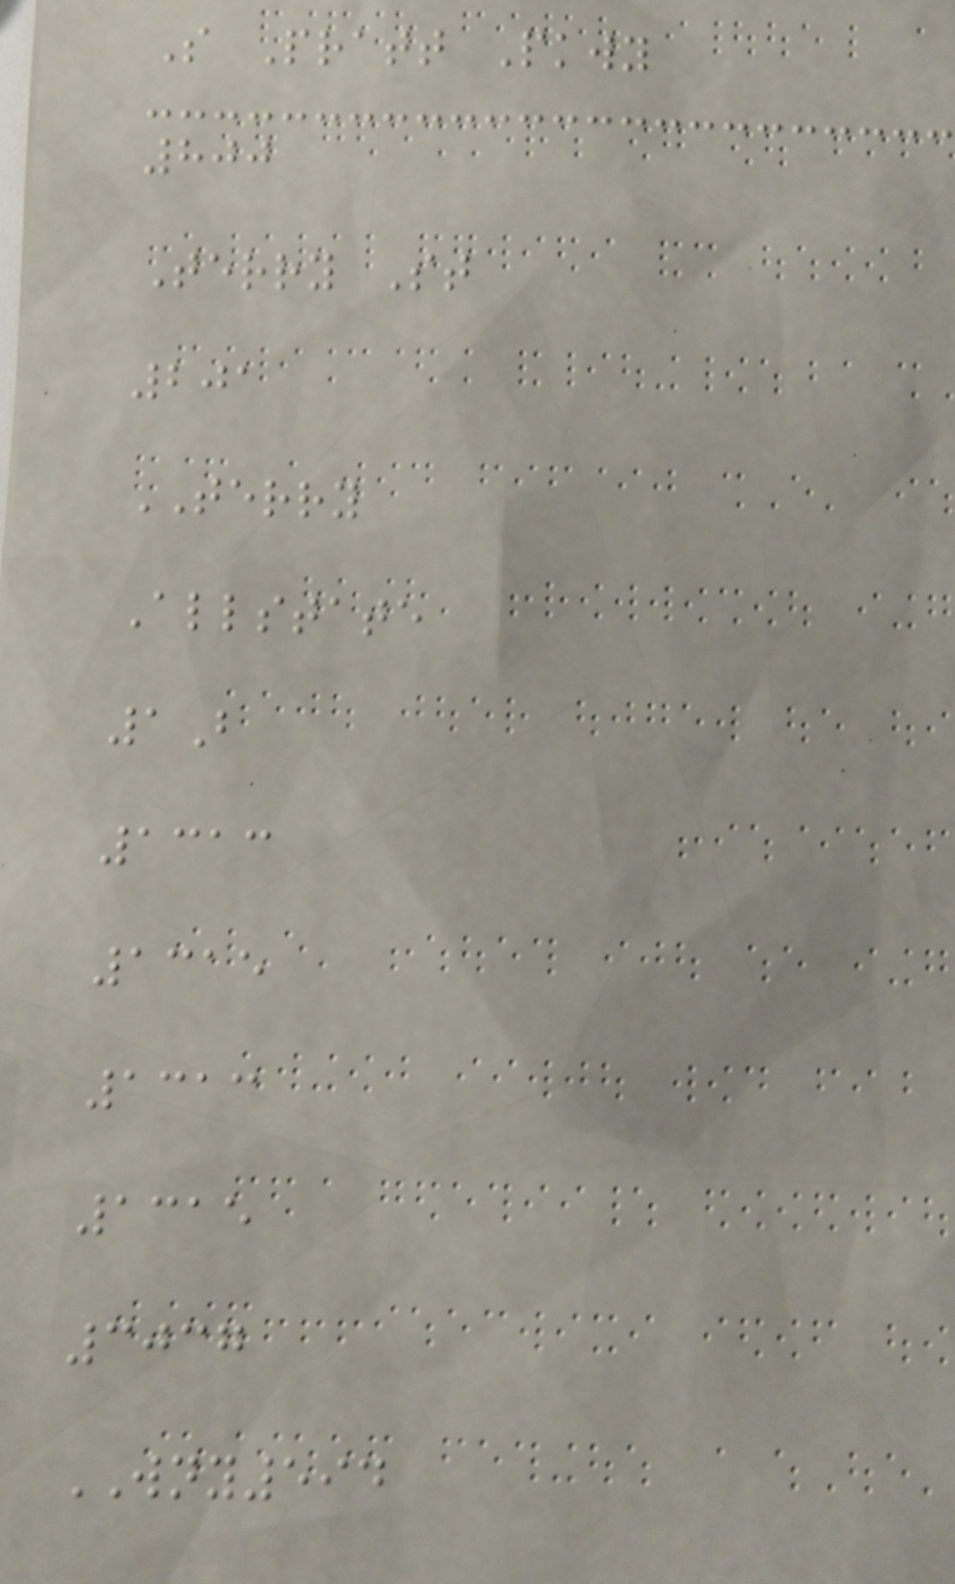S Pratt Pkwy
800
Terry St
201
TERRY
Allstate
1B
1313
1315
1313
1315
3037
WNY594
